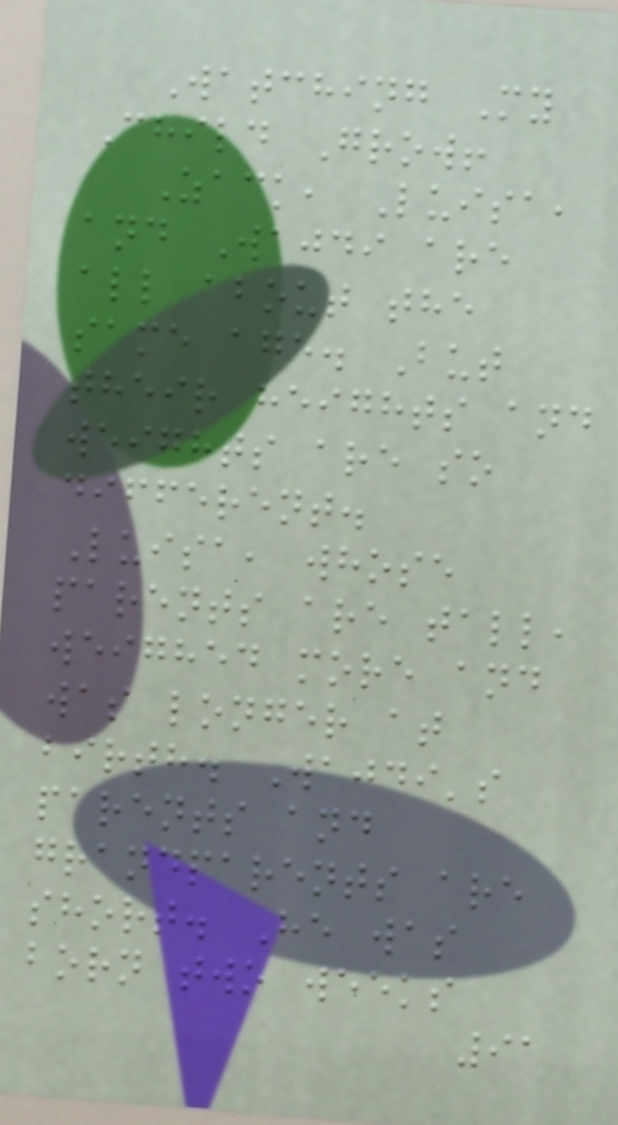Watching My
Child Grow!
Zack, Luisa,
and Wajdi are
all about the
same age. But
their heights and
weights are so
different.
Luisa, whose
parents are tall,
weighed more and
was longer at
birth. Wajdi's
parents and
grandparents are
short. He was
born two weeks
91
